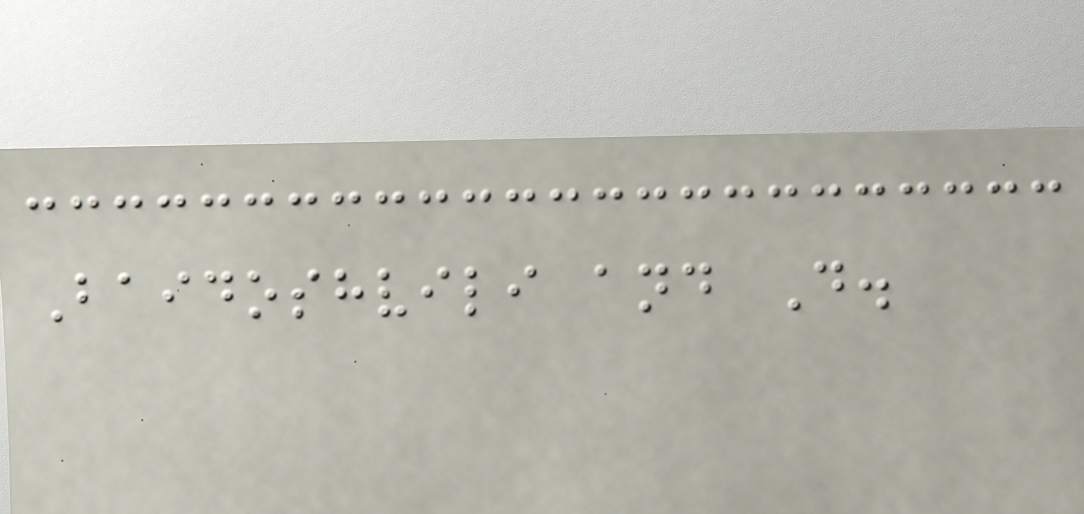Baidoshvili and D.
